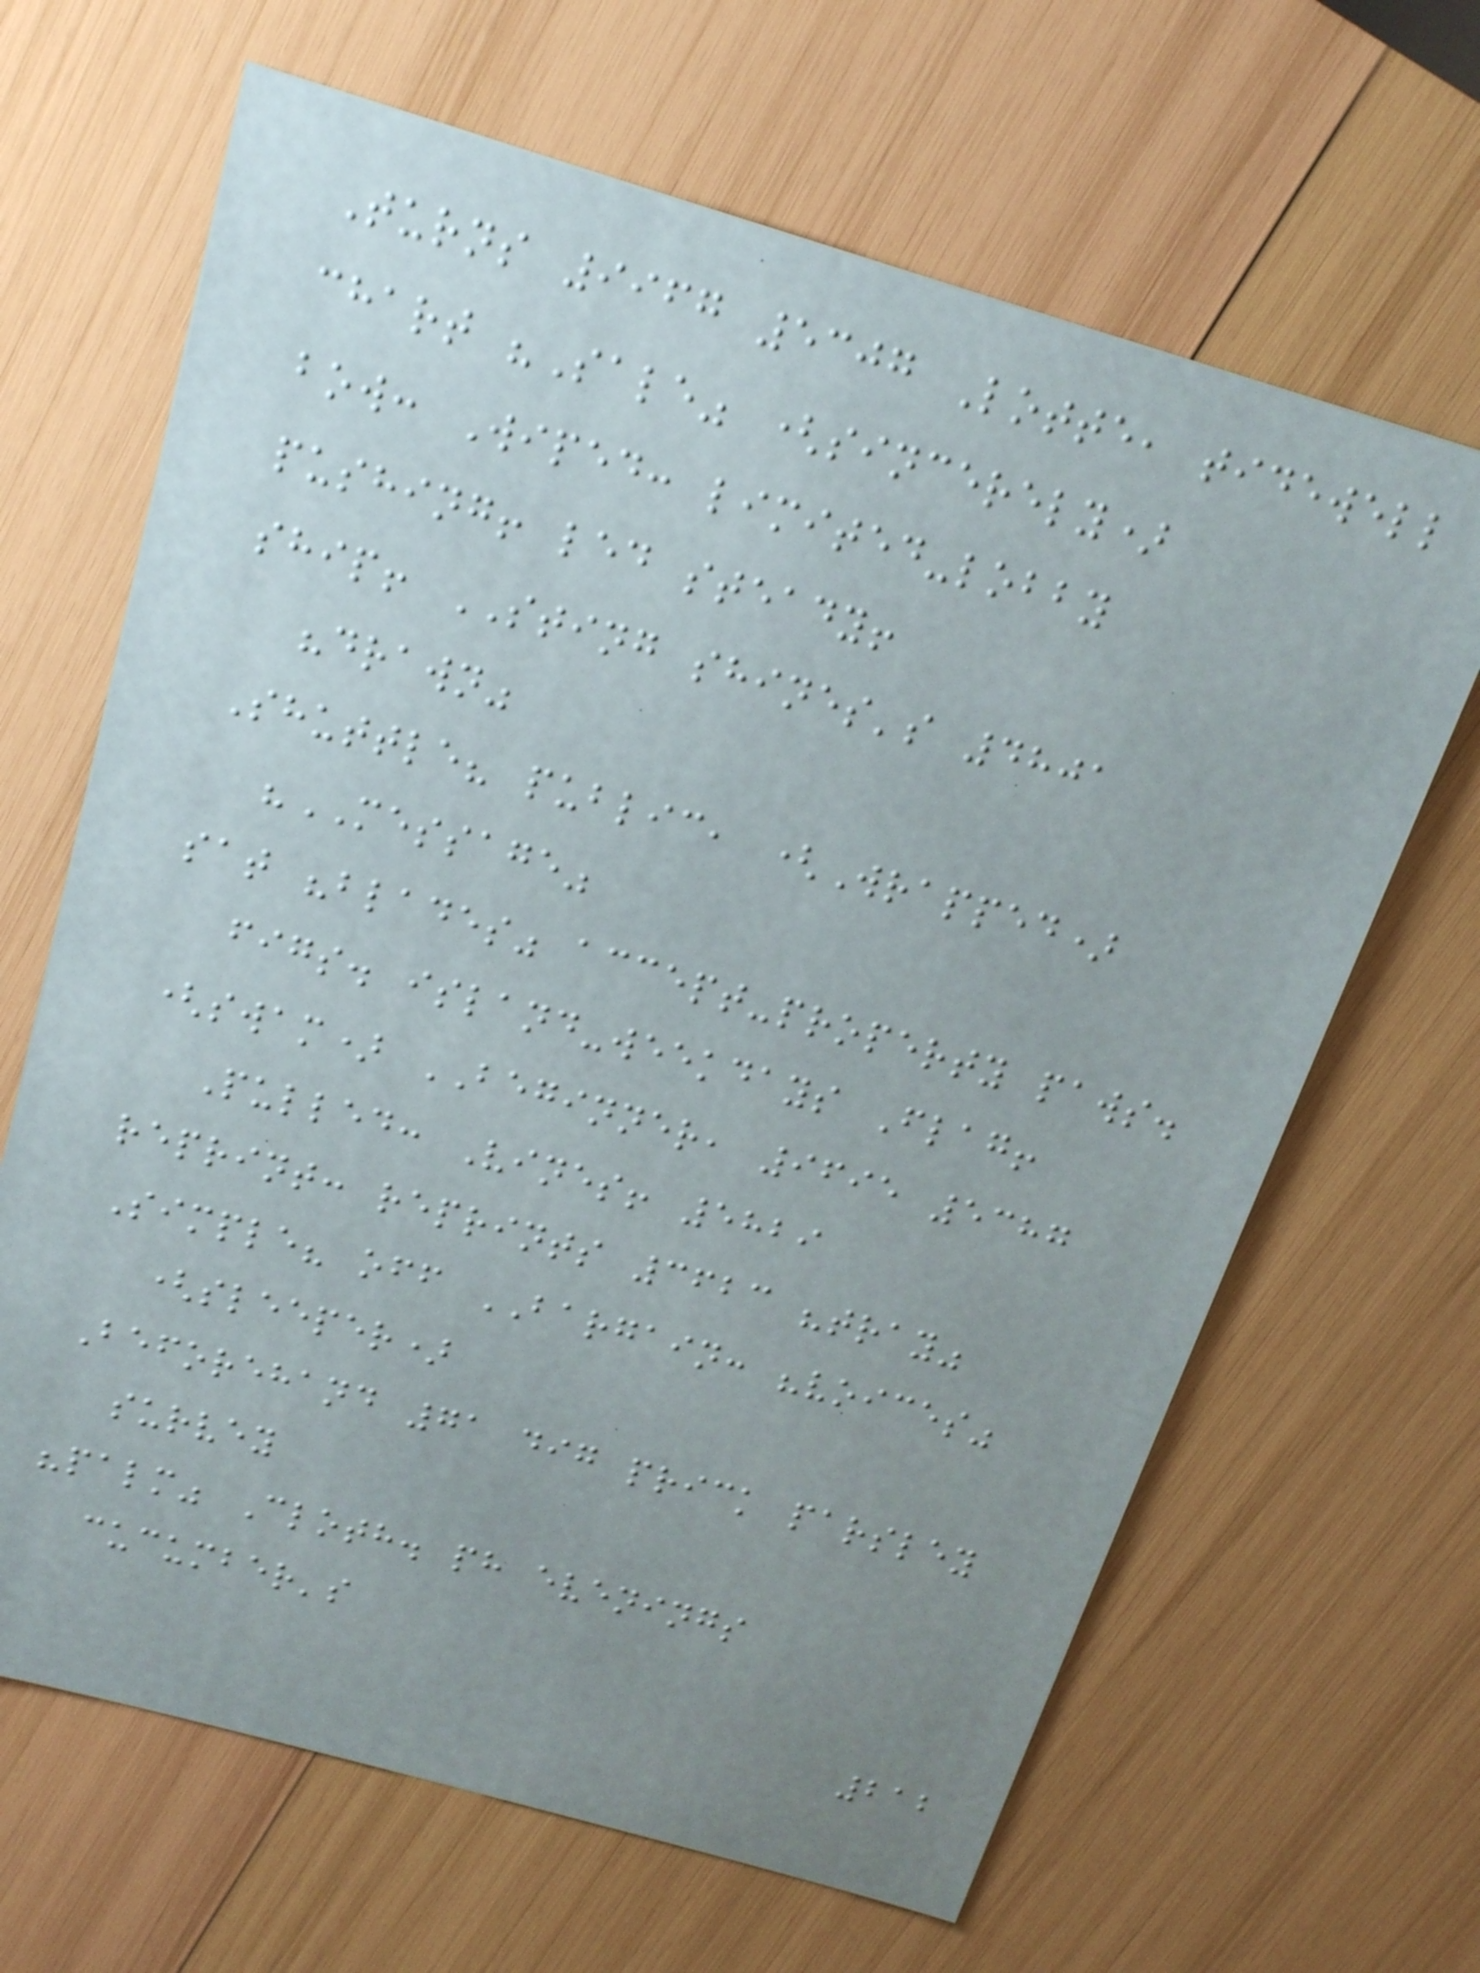Turns 9967 5307 Lotte, tidewell
chart "Sale" (sincerely)
bow: Wiped: limited-lobby
pushing! led steady!
ship! STING shines's 4801
"drawn"
Shuttle? public, (Wrapped)
"MESSAGE"
sat "blades" accept-property paws.
figs. island-weekdays Flag!
(swam) BEGINNER, 9695 5387
Pulled: Vines! 5829
reprint: reprints 3623 "tray"
Simple? off BARGAIN: "voices"
(sleeper)
Beforehand 71 dig prick parsley
survey
"palm" Cloth. ph evenings
cucumber's
212
